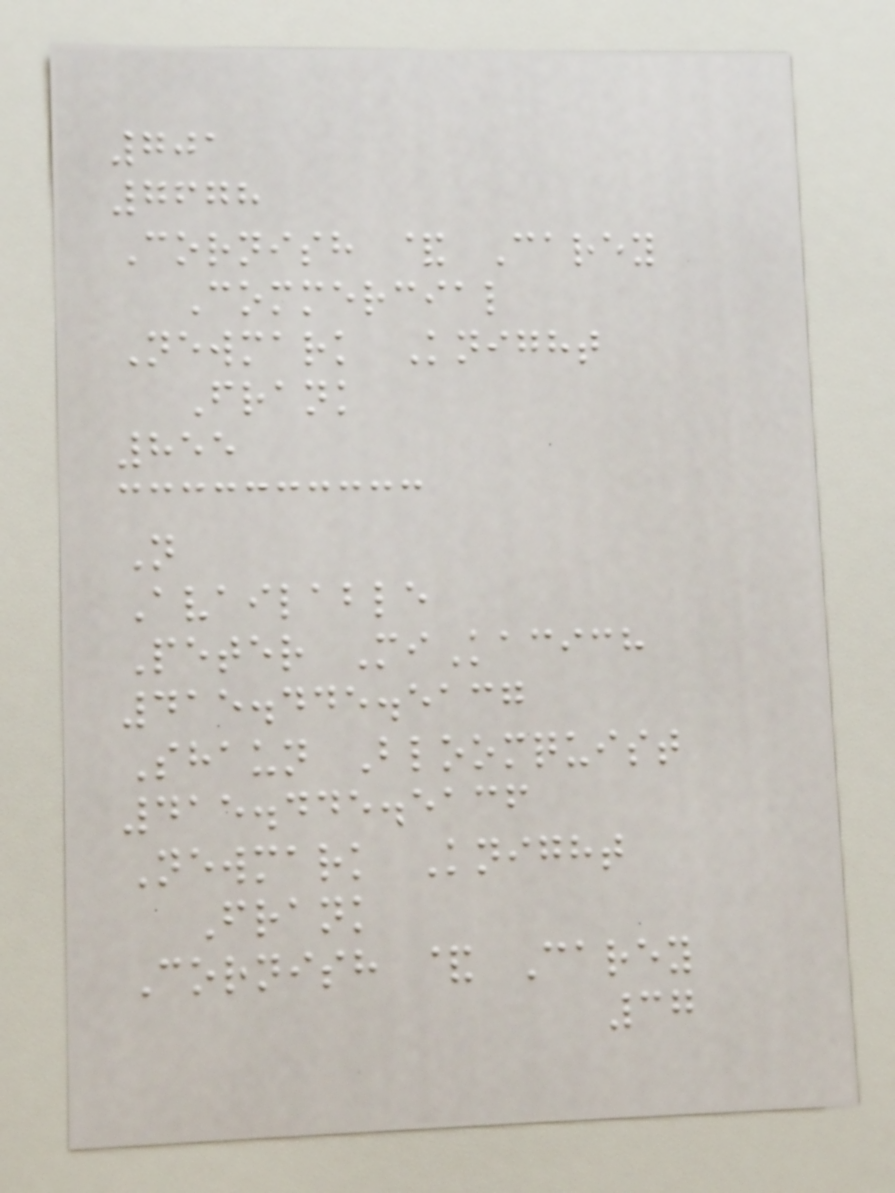701
7678
Cornish & Carey
Commercial
Newmark Knight
Frank
855
N
Available
Peter MiKacich
415.445.5137
Shaun Bloomquist
415.445.5136
Newmark Knight
Frank
Cornish & Carey
37
